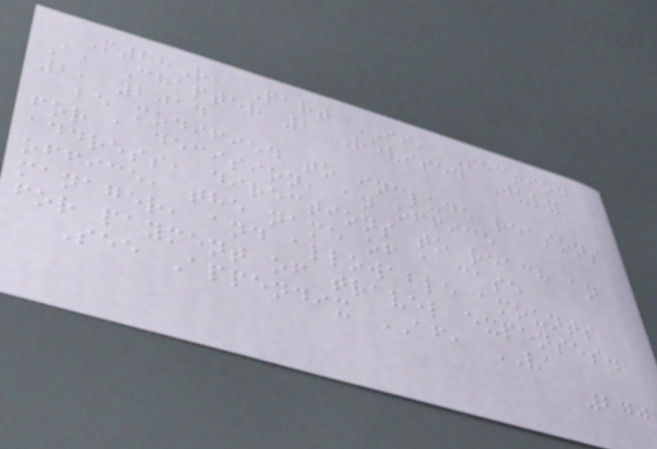M28R, Part II, Section
A, Chapter 2 Revised July
2, 2014
be modified to include reasons
for a decision, an office
address, directions to reach an
office, the name of a case
manager, and allowable amounts
for payment of travel expenses.
See Appendix AF, VA
270
